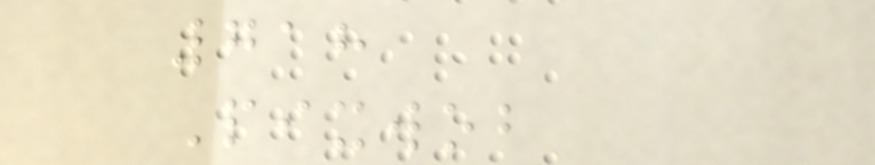718
Pixwob
